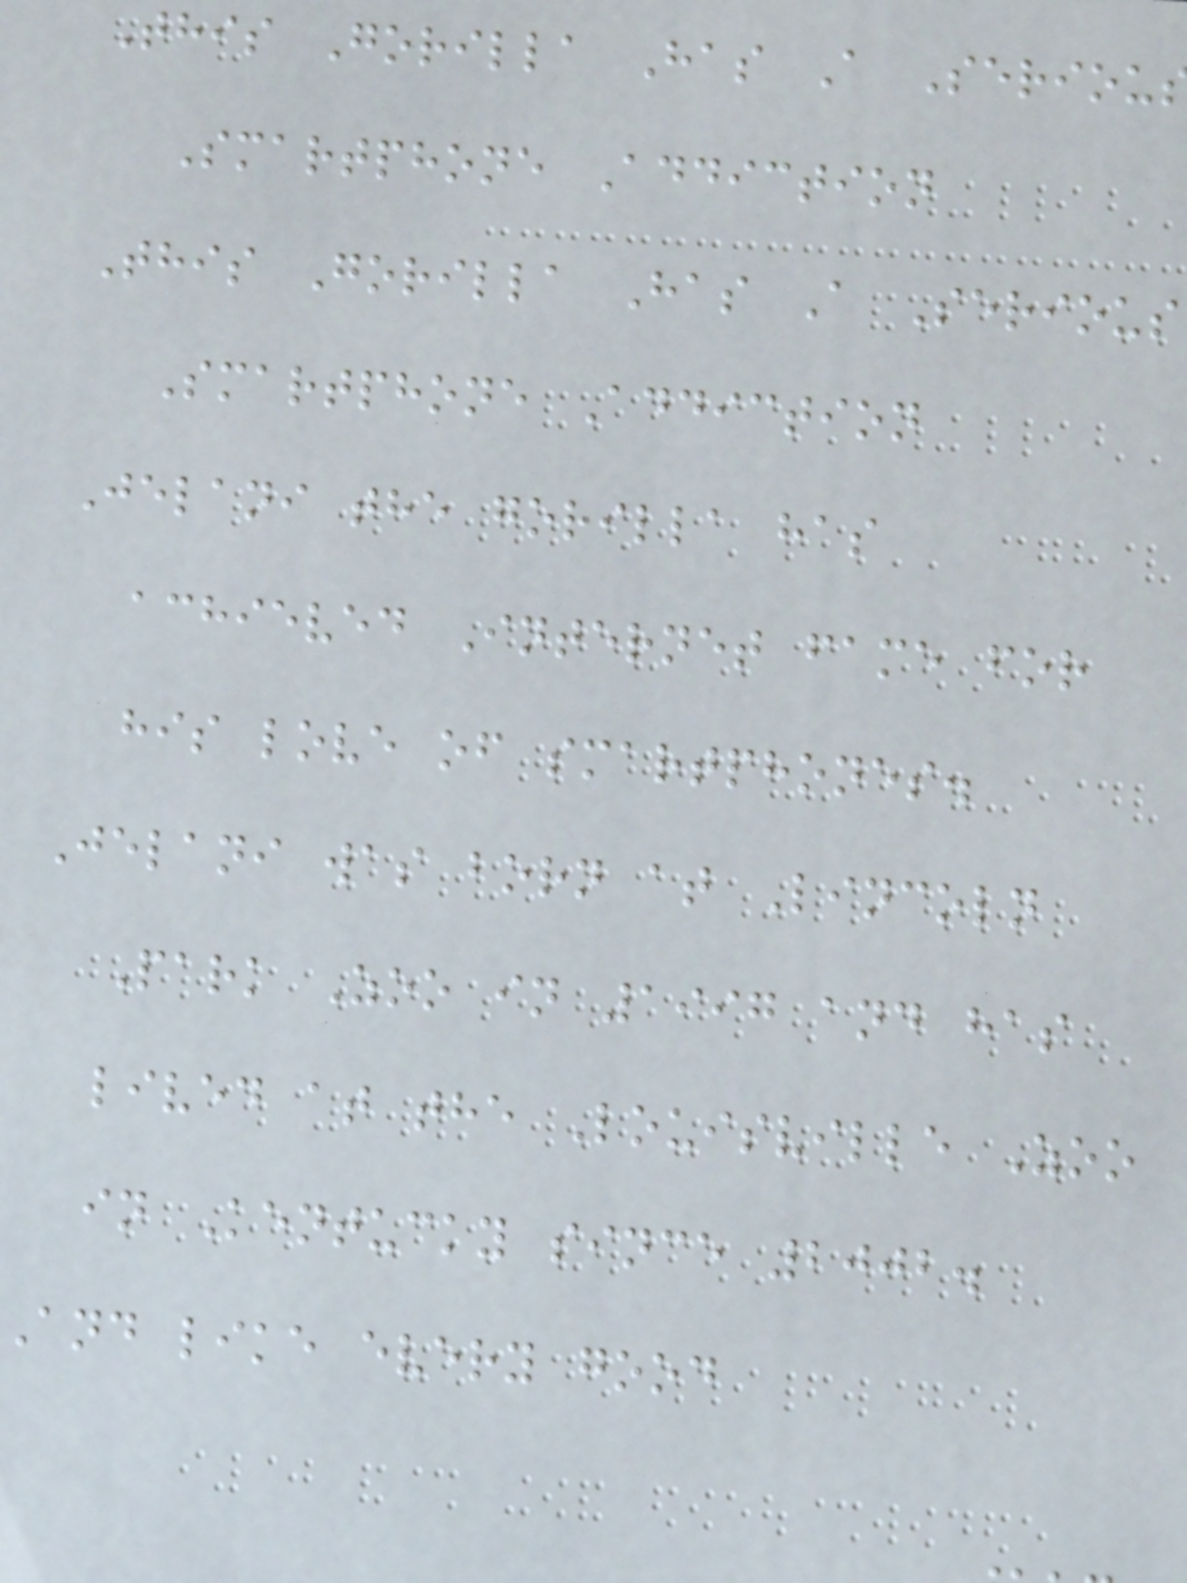This Gorilla Has A Seriou
Smartphone Addiction
This Gorilla Has A Serious
Smartphone Addiction
Jelani the gorilla has
achieved Internet fame for
his love of smartphones.
Jelani was born at Lincoln
Park Zoo in 1997 and has
lived at the Louisville Zoo
in Kentucky since 2002.
and like every good
